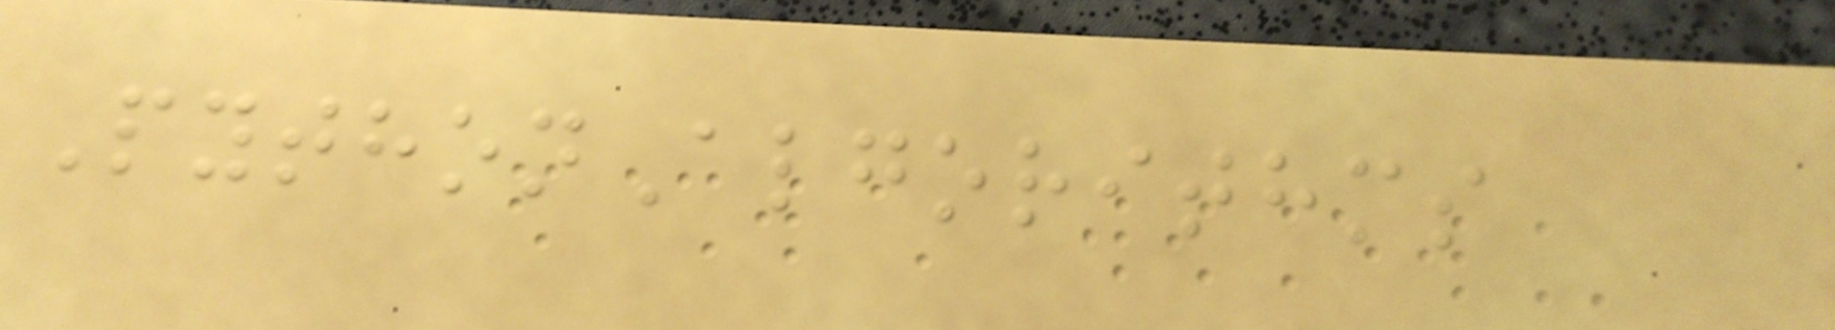PythonAlgorithms
